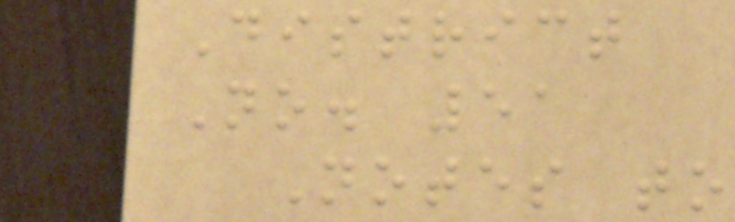District
No. 51
Notes to
